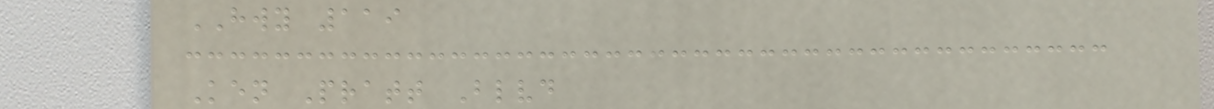HWY 119
Ken Pratt Blvd
